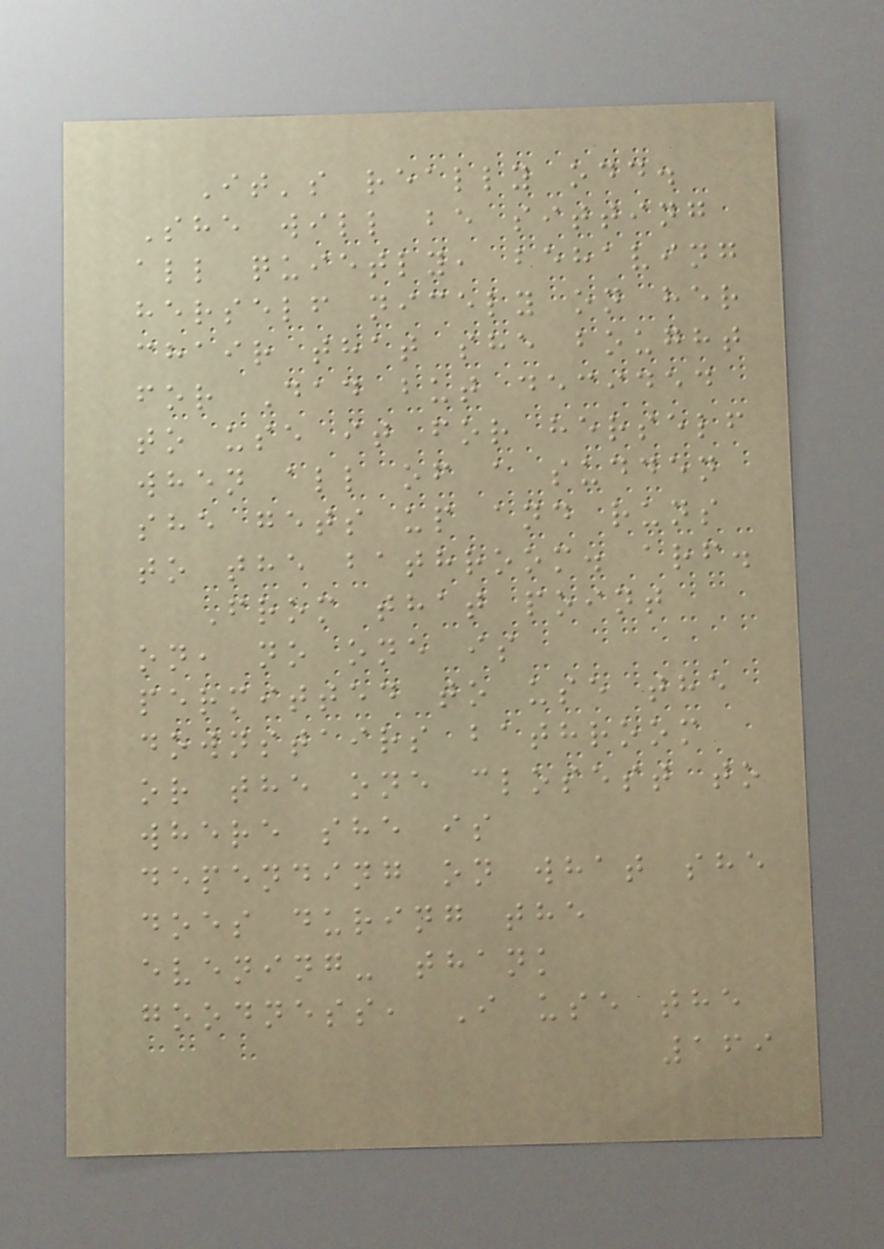It's really odd.
She will be sitting
all quietly, behaving
herself nicely on her
chair that she bought
for Dad but decided
to use it for herself
when all of a sudden
she gets up and runs
to the bathroom. arf.
From that point
on, no one is
permitted to use the
downstairs bathroom
or the one closest to
where she is
depending on what she
does during the
evening- thank
goodness, I use the
169
